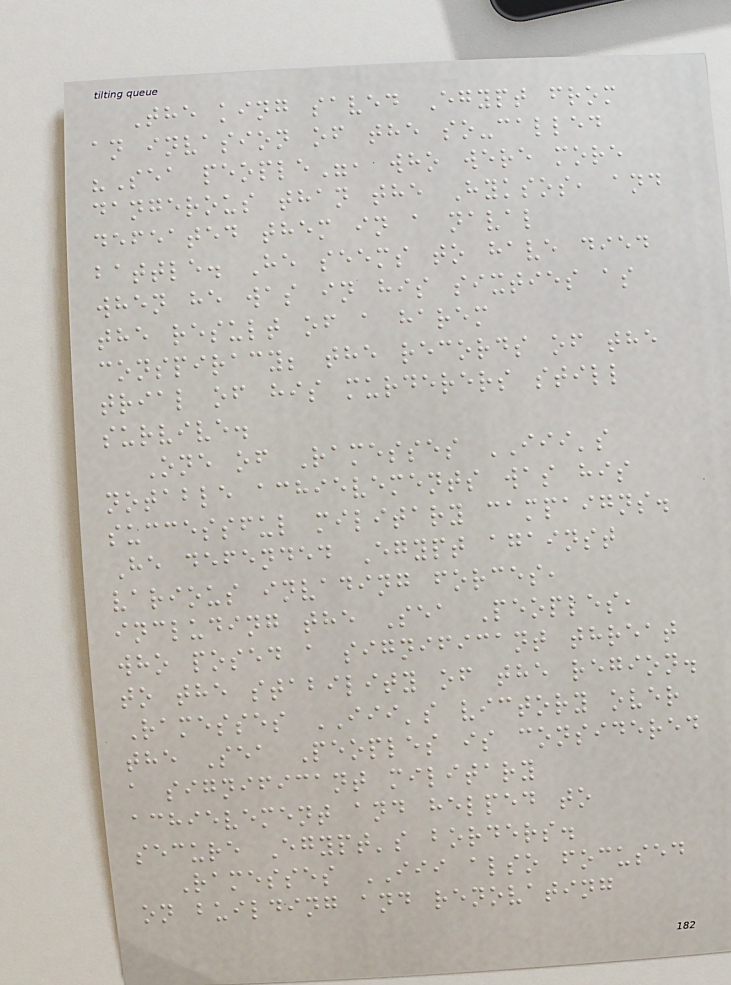The king saved Egypt from
an invasion of the so-called
"Sea people", who were more
dangerous than the Hyksos, and
defeated them in a naval
battle. He seems to have died
when he was in his sixties as
the result of a harem
conspiracy; the records of the
trial of his murderers still
survive.
One of Ramesses III's
notable achievements was his
successful military campaigns.
He defended Egypt against
various invading forces,
including the Sea Peoples,
who posed a significant threat
to the stability of the region.
Ramesses III's victory over
the Sea Peoples is considered
a significant military
achievement and helped to
secure Egypt's borders.
Ramesses III also focused
on building and renovating
